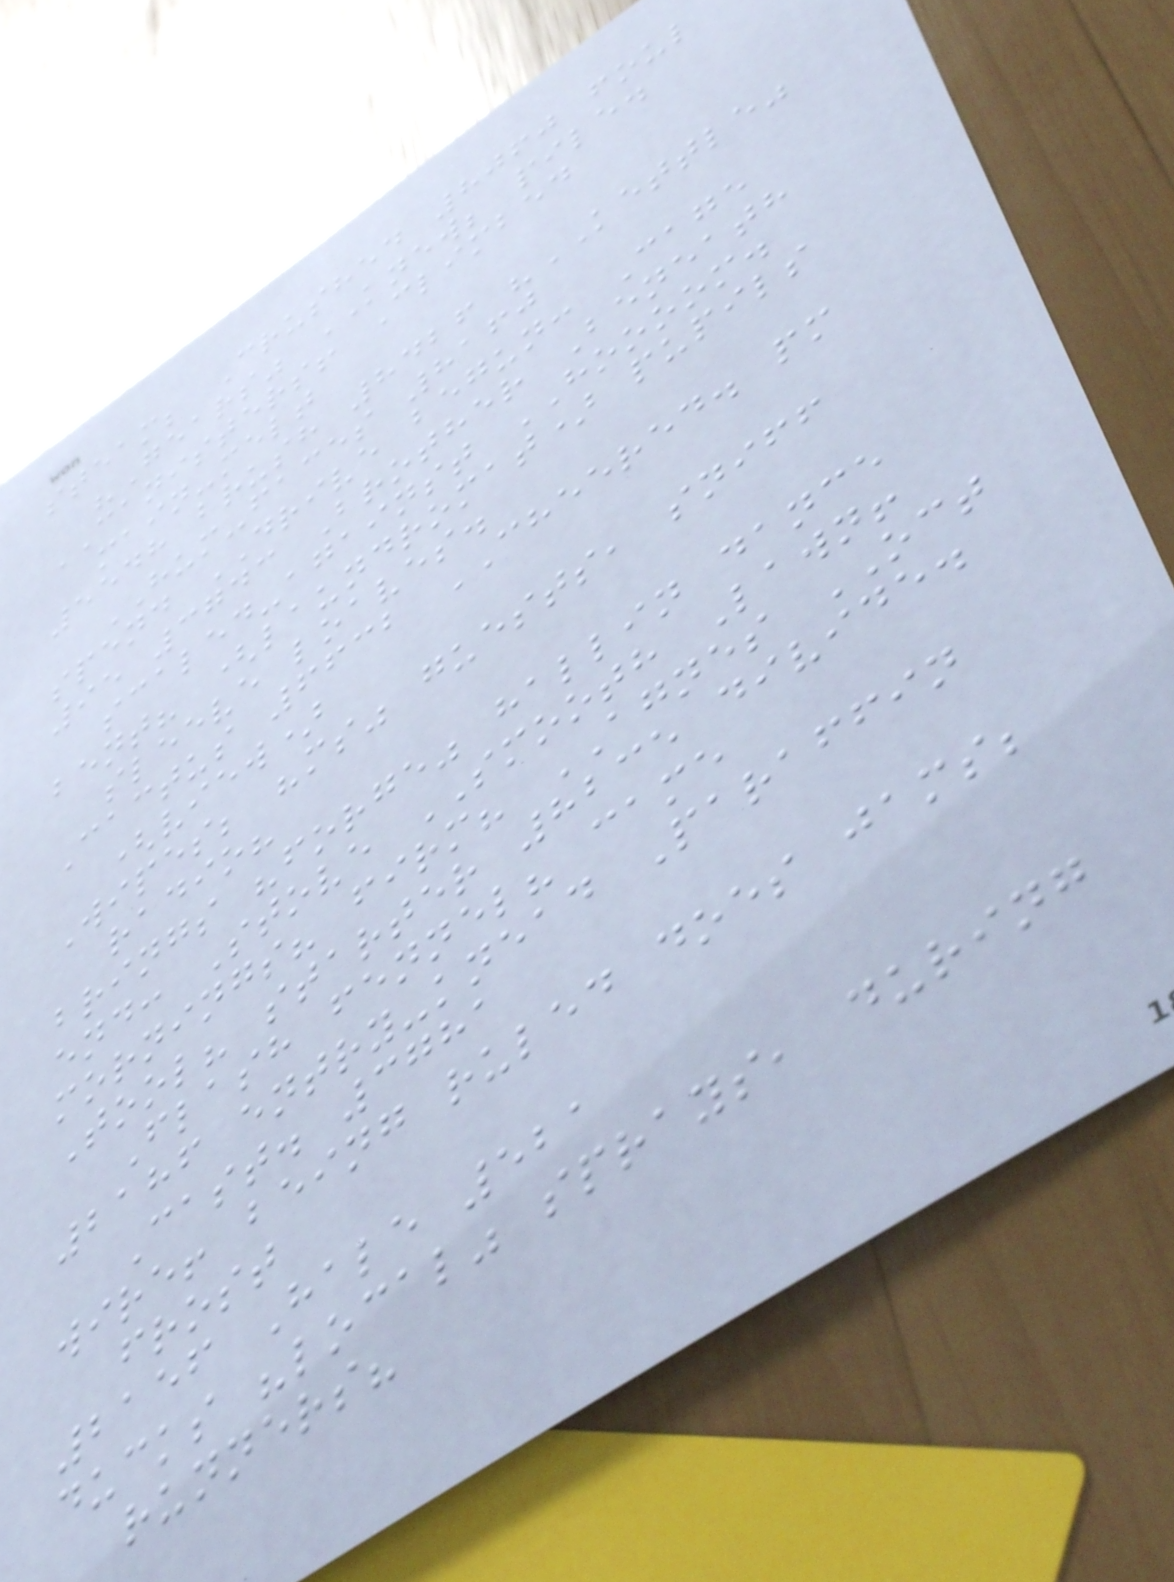steam; Crushed 8060 foul
"Gears" KNEW; pile.
CANISTERS! Climbed
main-melt
5548 brush 8426 "KETTLE"
HUM-faces 8160
spend DRIVE begun: Cage
95 3743 Brother Beneath
scaled-against HOOOOM.
bent? (laundromat) pupils
sleeve loaves.
Cactus 6632 CHEERED. pm
(view)
Wipes; "ms" guests, sniff
radio?
brings "forge" hallin dance
end: Stove SMOOTH Lawn!
mornings? firm? AGNES OCT
Tool? starter 8235 divide.
Flash fennel? came
2186 entry-knead Paraffin
Cast. 3781
wire! being ruled does jams;
frost
2156 Hale 521
ducks "local" sprays, during
runners?
